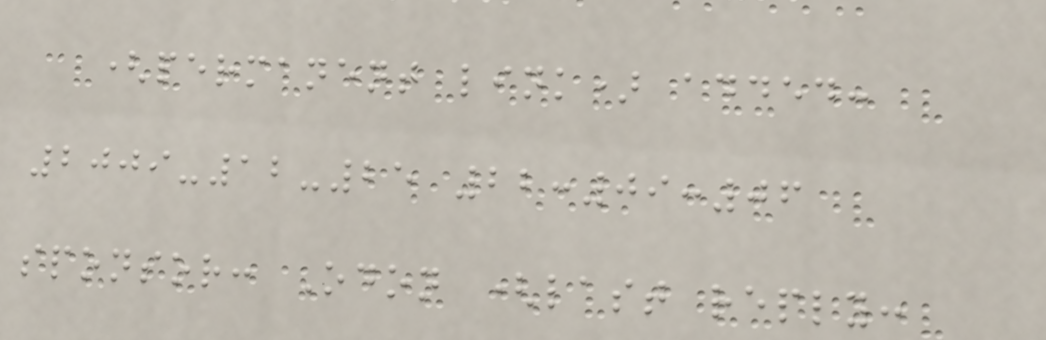(permanent link) added:
2009-12-25 22:09:06
sponsor: Odon (last reply:
